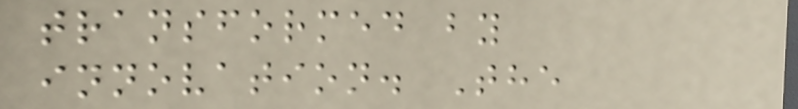transformed by
innovation. The
